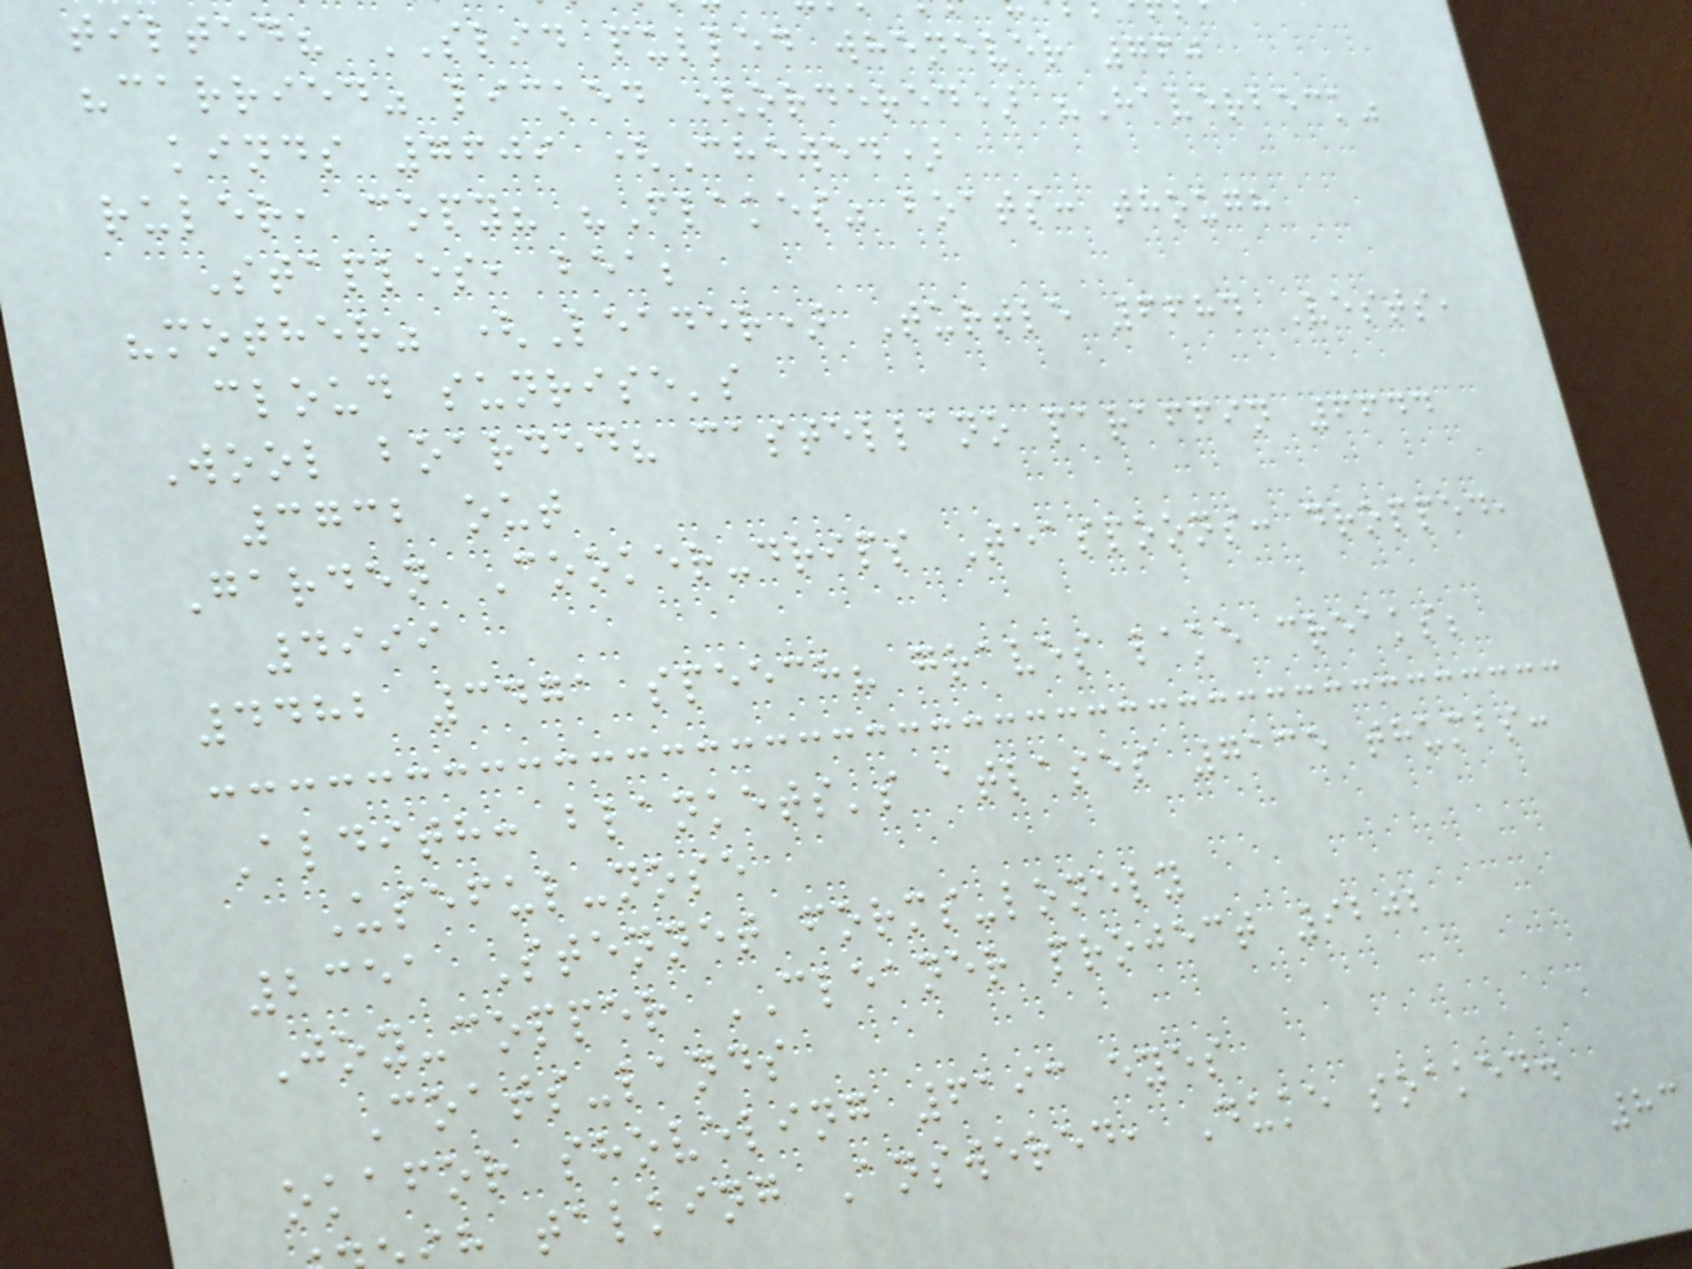tilted? SLID pulled whenever 760
"carried" licked (ordered) "Haverbeck"
kinds 7609 (Chewed)
ruler, copy? "Flakes" boats: though
Staples, bea;
"mother" (Leader) Turtle 6684 Vests,
cloud sunrise's
Wool boarded? castellano paraffin 6644
3732 out
Garden Cooker-drips Teaspoons: dropped,
4999
4482 3471 speech? graves lake creaks;
Aldith: blankets's atlases 7135 thumbs:
Useful-nose
2351 Stennet forms-lonely
Joy-copper CLEANER project 9202
Coats-lands
okafor shoveling 6193 eyes
talking Answered, Duke soaked.
83
